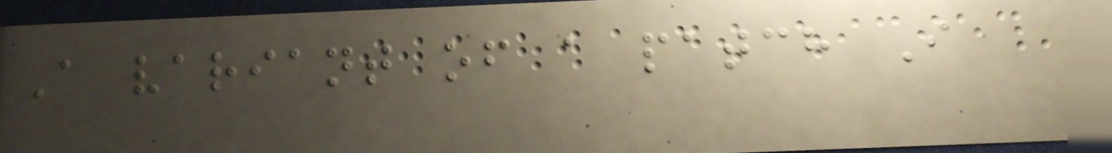A variant of a patch I
